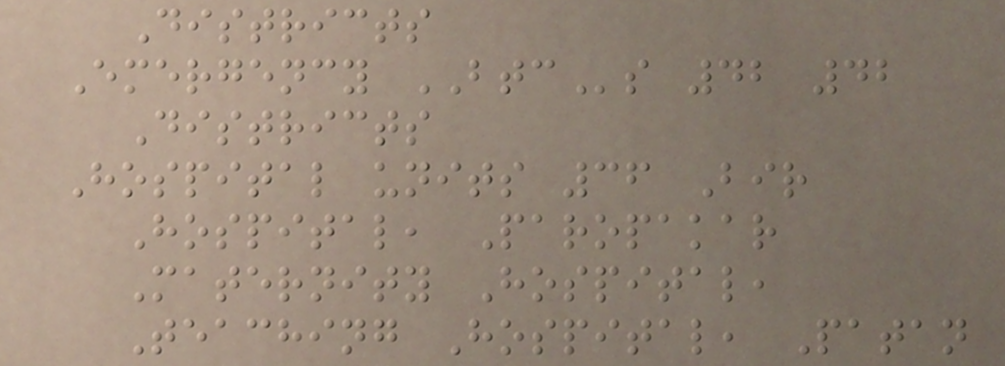Districts
Emergency BTCs 42 42
Districts
Hospital units 36 Bir
Hospital, Paropakar
Maternity Hospital,
Teaching Hospital, Patan
